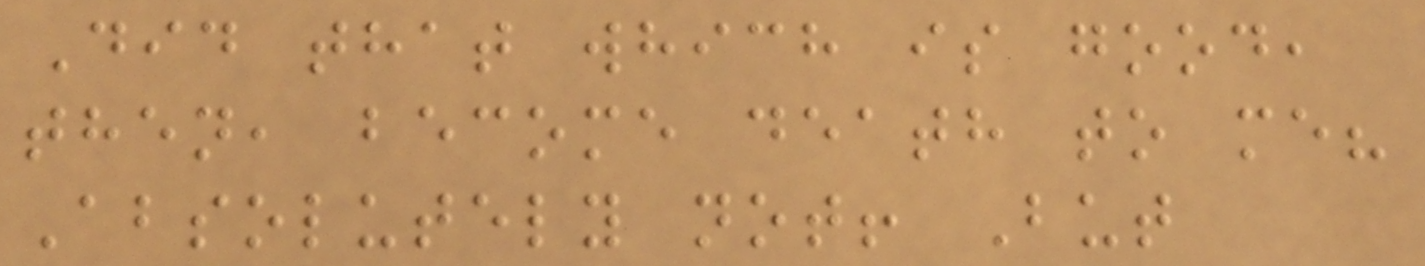Did that which is good,
then, become death to me?
Absolutely not! But
